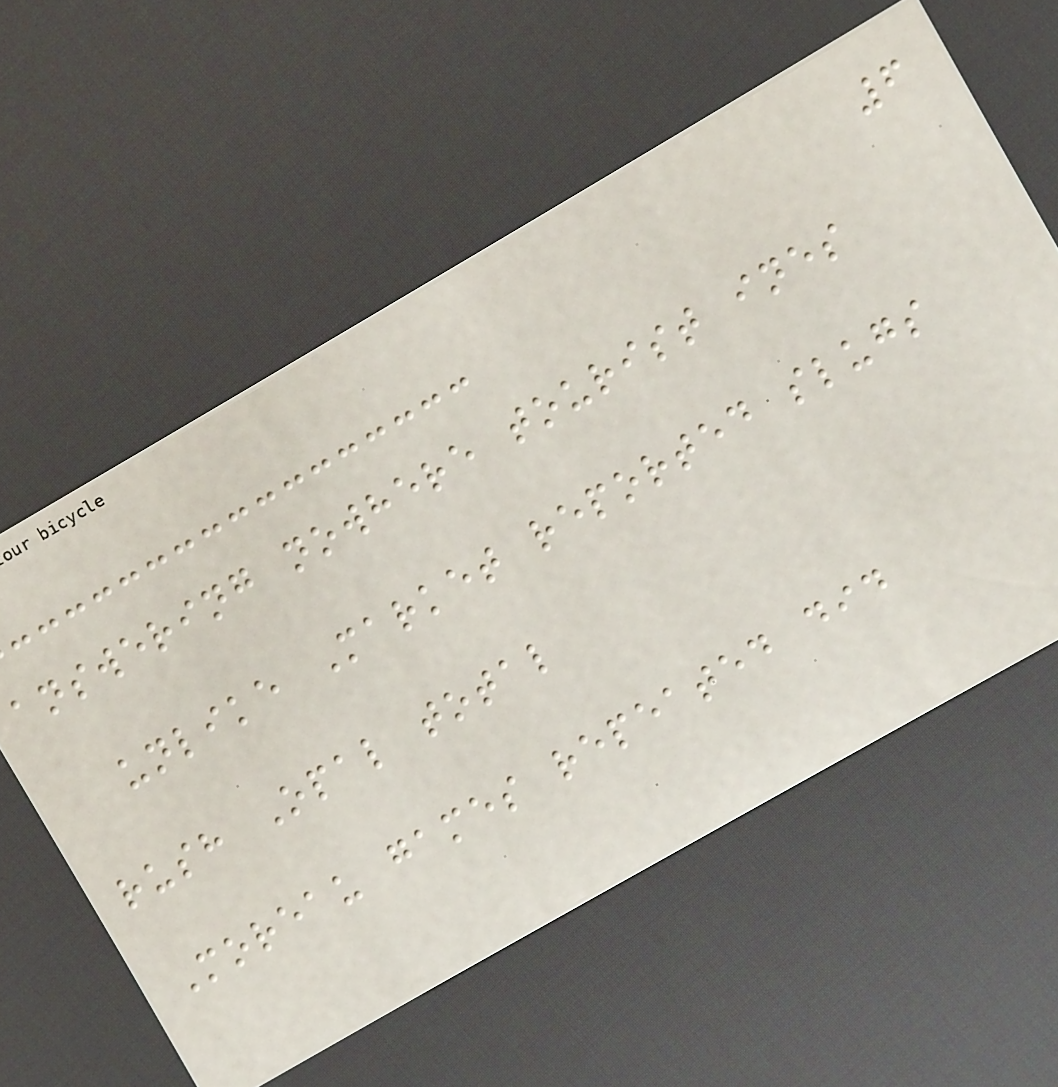6
answering nowhere tourist ines
unlike Market reported slugs
rush Opal total
Moreau games repeated did
